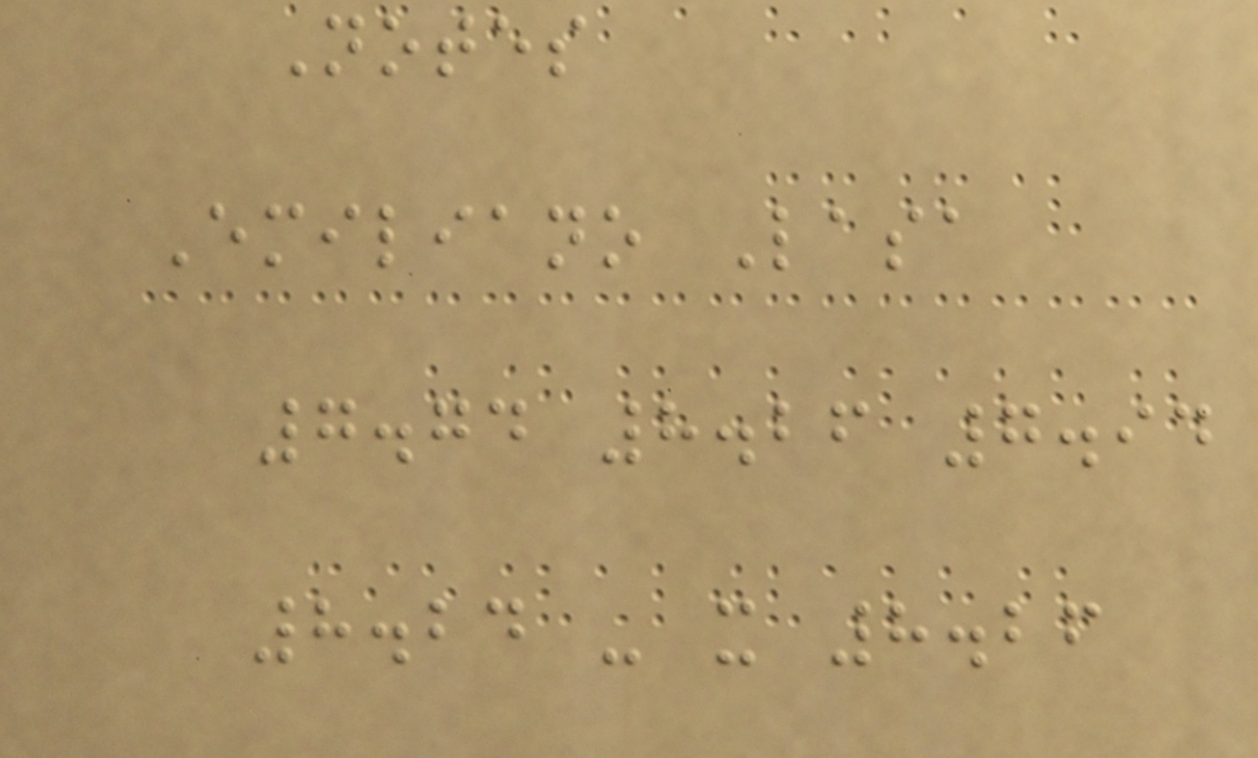Notes
Emiliano Lasa
7.74 8.26 7.94
8.24 - x 8.26
